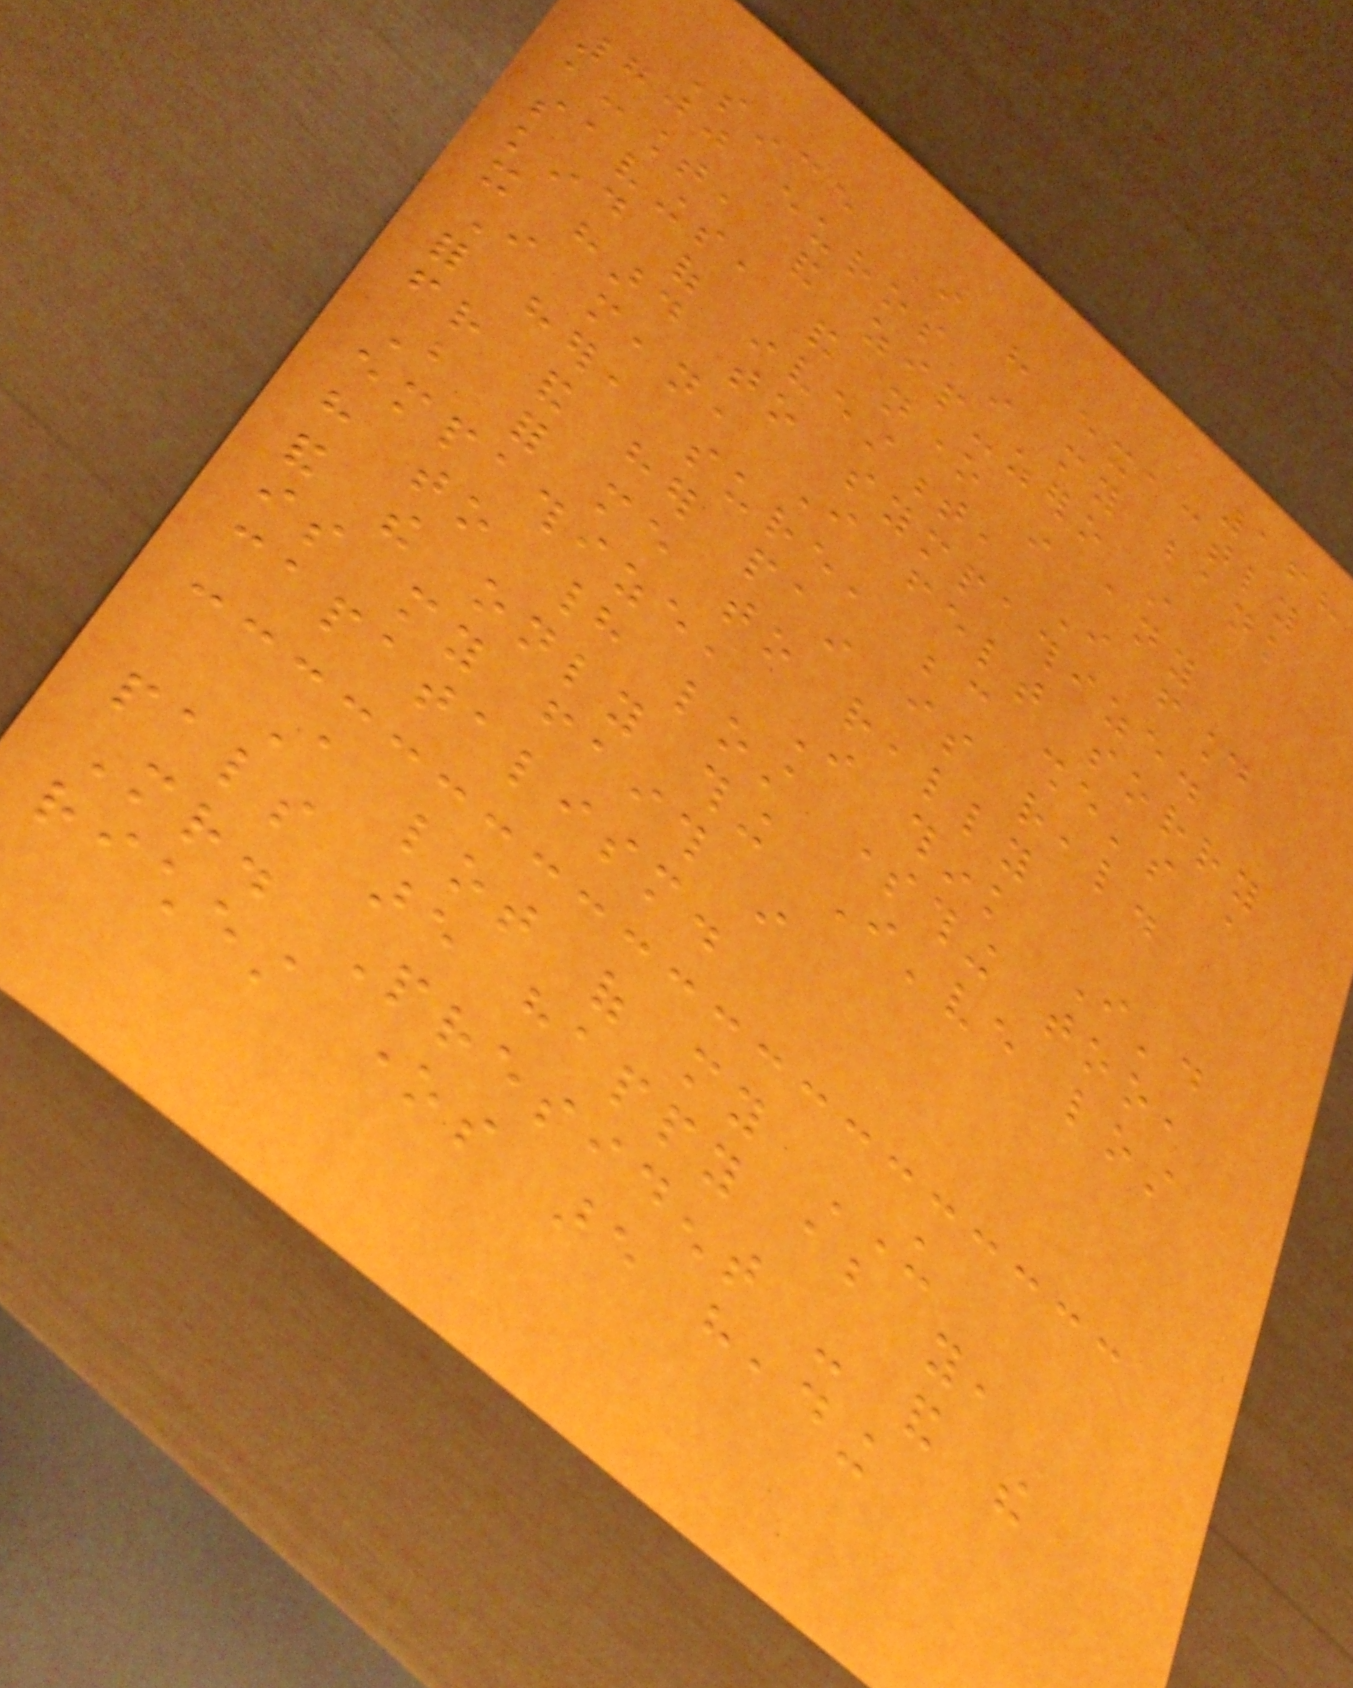168
Since I have exactly
700 euros in my bank
account, and zip-zero in
savings, and none in any
kind of investment, I found
it hard to sympathize.
I mean, I felt sorry
for her, sure, because she's a
friend and her pain is real.
But for me to really
empathize, I think I'd
have to had lost something too,
and the only thing I've lost
is my faith in
capatalism.
A lot of my US
pals are happy about you,
Mr. President - and the
richest ones are heading
